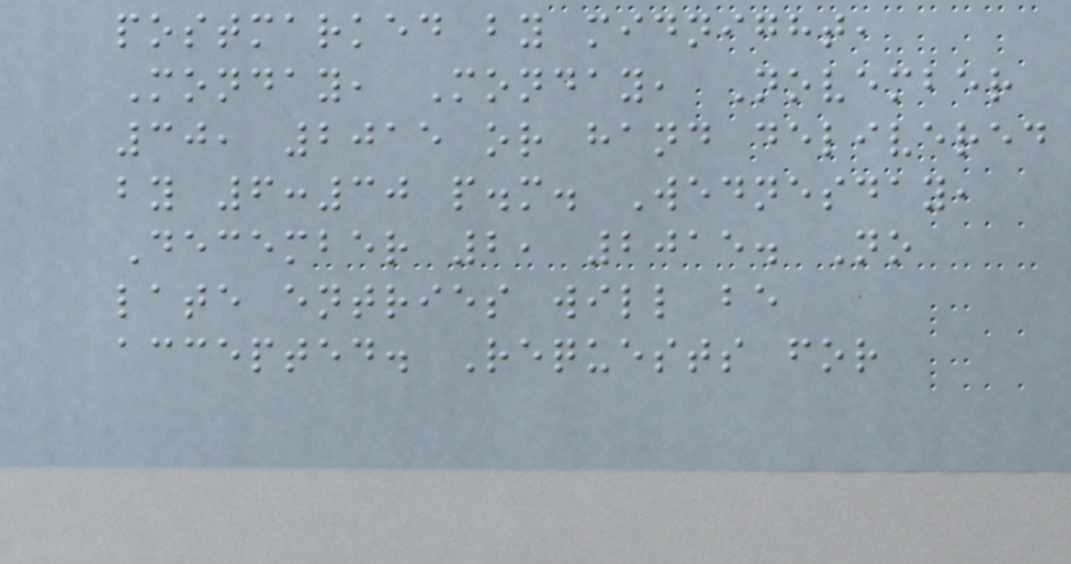postmarked by midnight,
Monday, Monday, November
30, 2015 or hand delivered
by 6:30 p.m. Wednesday,
December 2, 2015. No
late entries will be
accepted. Requests for
